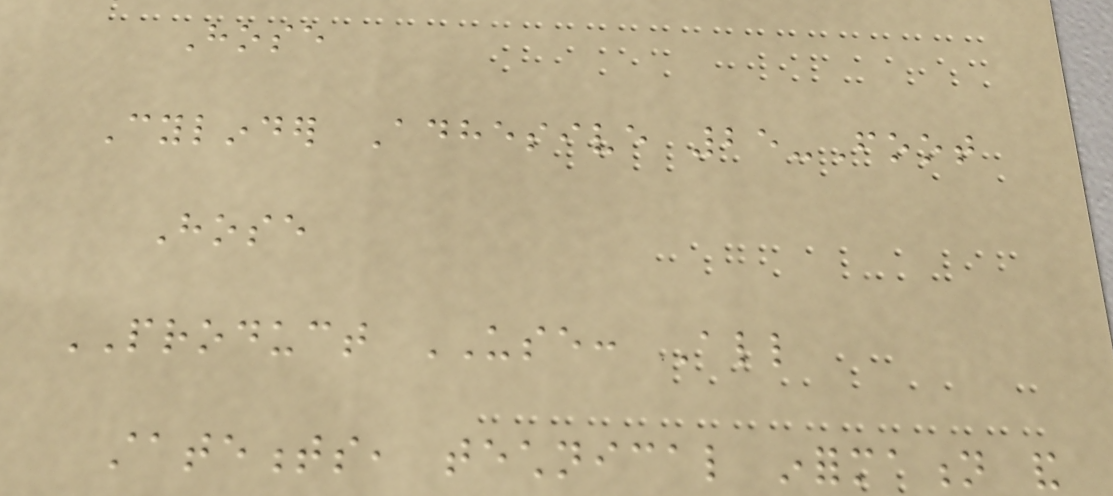Hose
Cylinder Adhesive 25-Foot
Hose
PRODUCT USE: All
statements, technical information and
